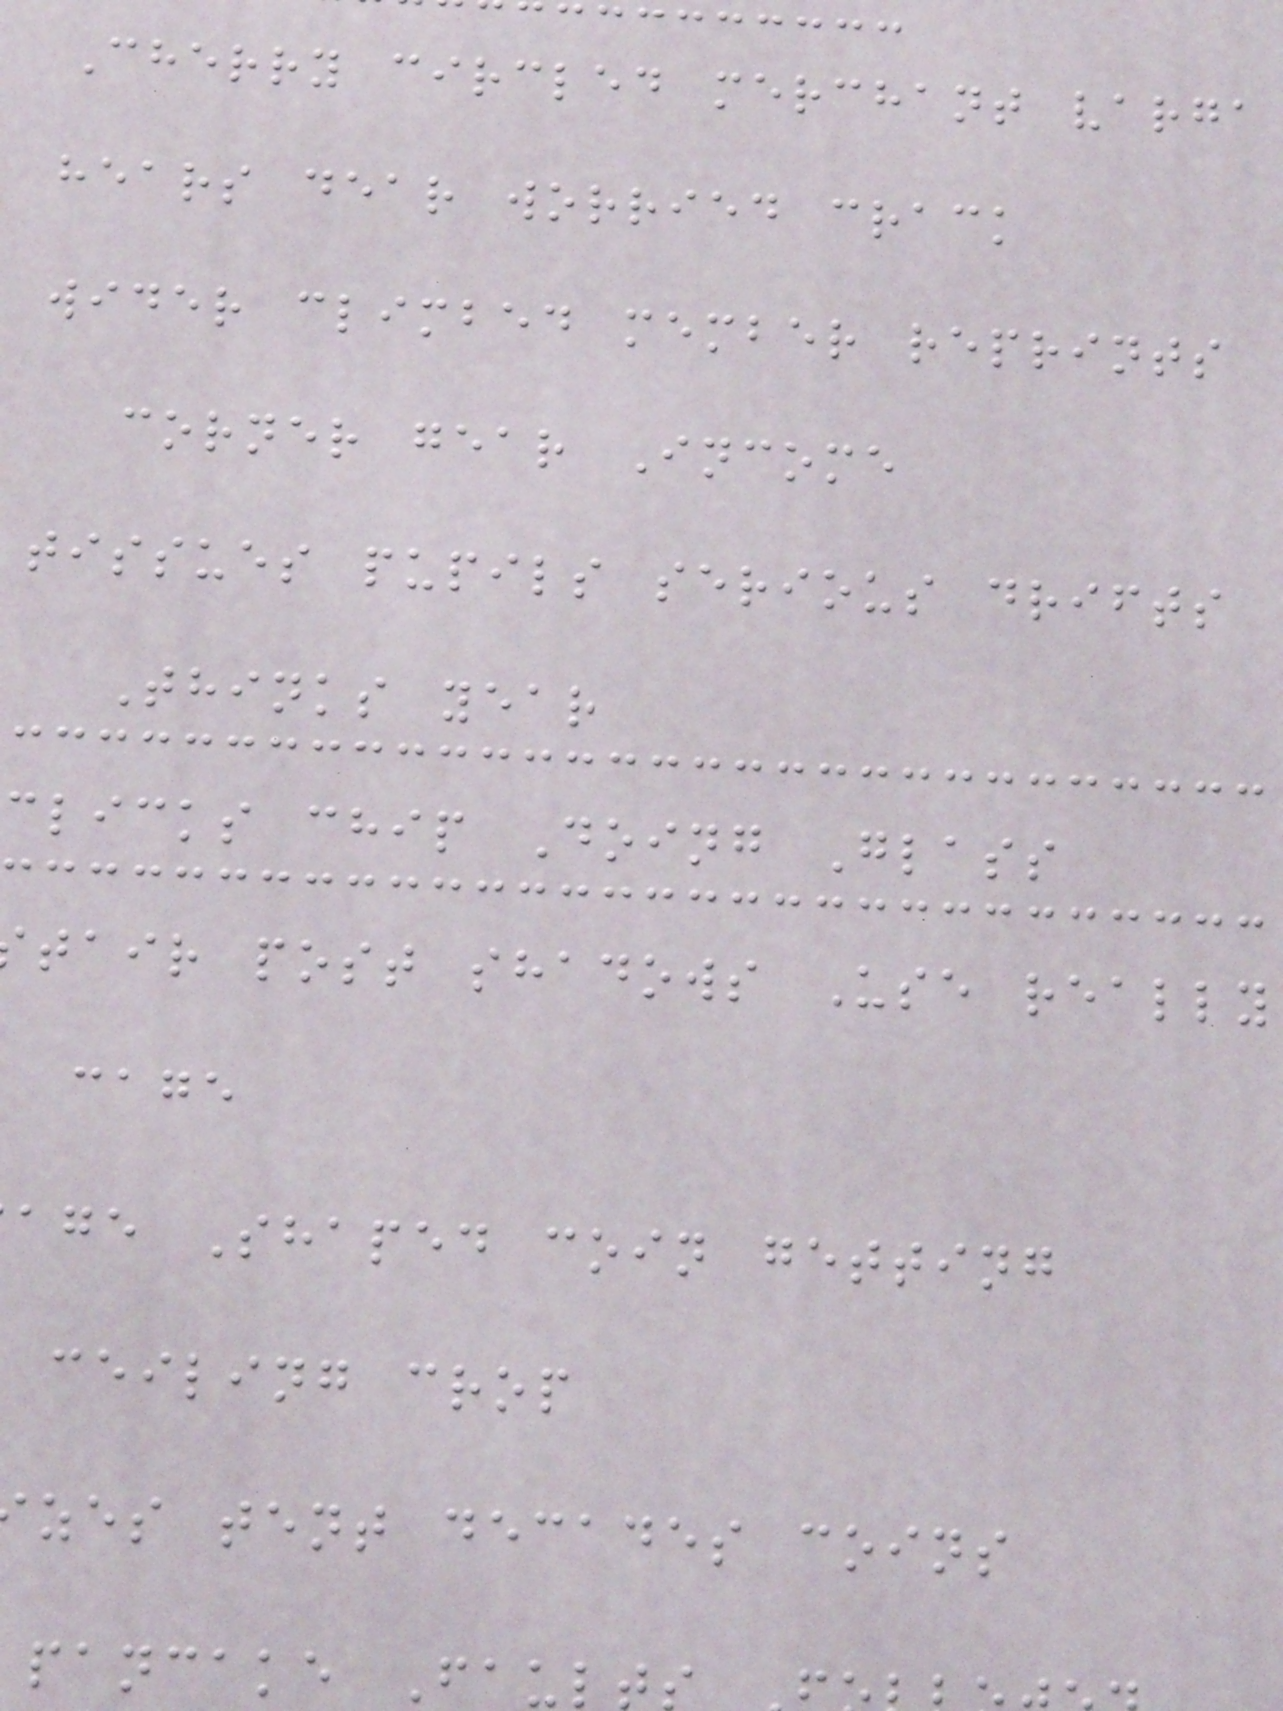Cherry circled merchant varga
hears dear worried crack
wider climbed member reprints
corner gear Income
tissues pupils serious drifts
Thinks year
clicks chip Doing Glass
tair post shadows Use really
cage
age Shaped coin getting
ceiling crop
zes tent decades coins
pancake Faul
